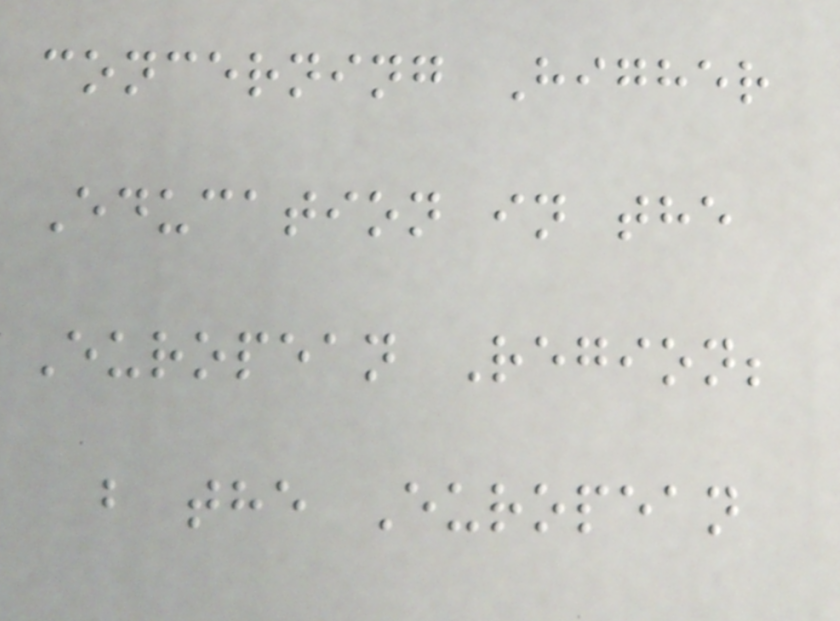concerning Higher
Education in the
European Region;
b the European
